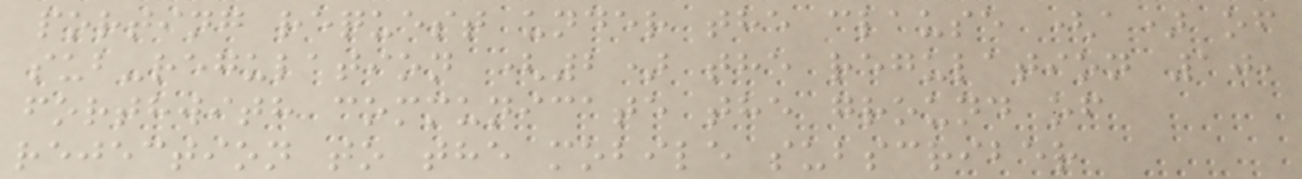porting request under the clause (a) of
sub-regulation (2) the regulation 10,
forthwith communicate the ground of
rejection to the mobile subscriber
